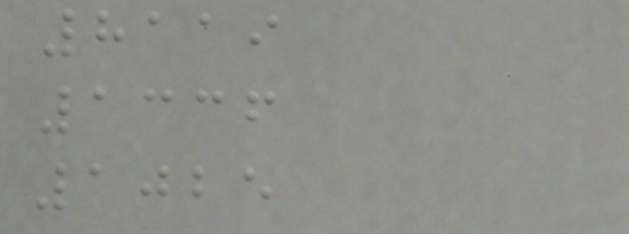8119
1336
1025
